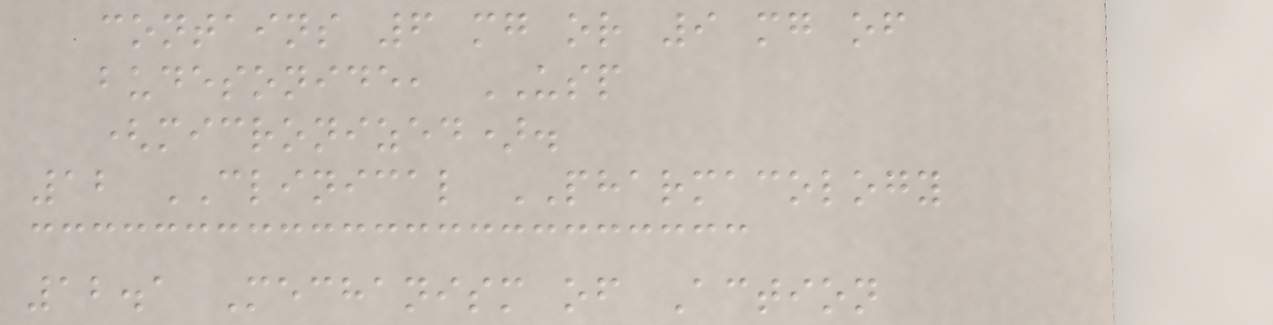contains 6 mg or 9 mg of
budesonide, USP
(micronized).
12 CLINICAL PHARMACOLOGY
12.1 Mechanism of Action
